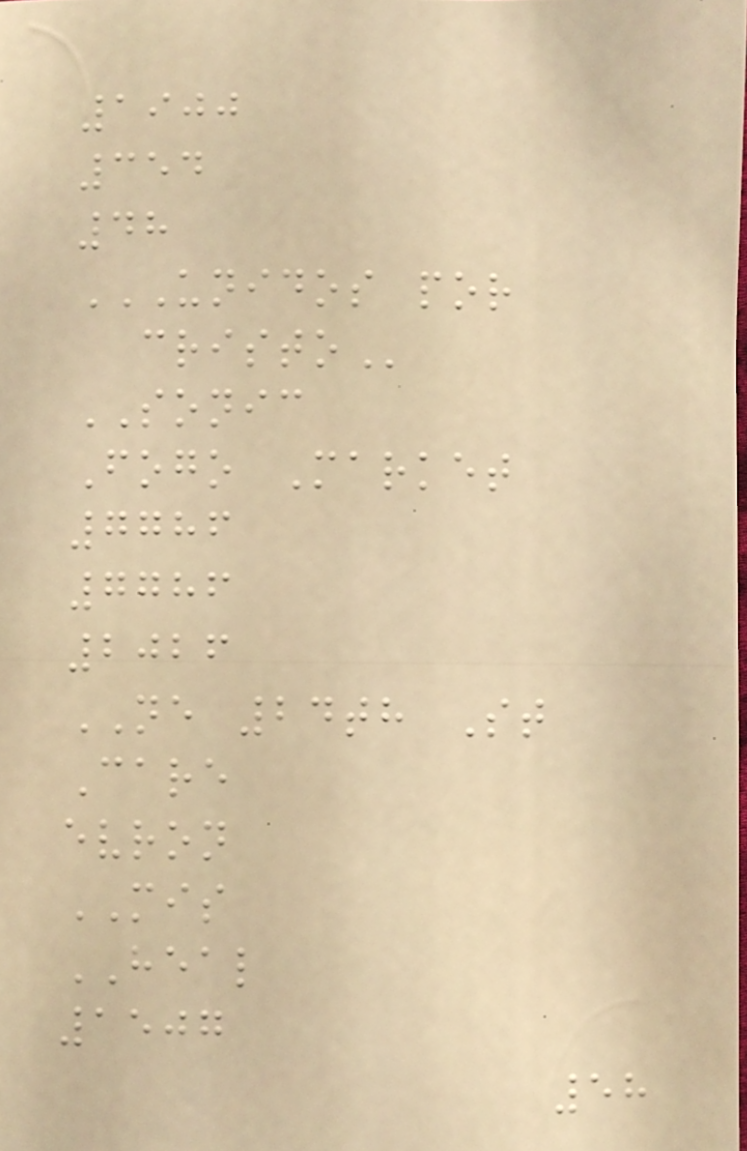1900
354
48
UNIDOS POR
CRISTO
SONIC
Fogo Market
7786
7786
2026
NE 24th St
Care
evron
MIS
HEAL
1507
58
